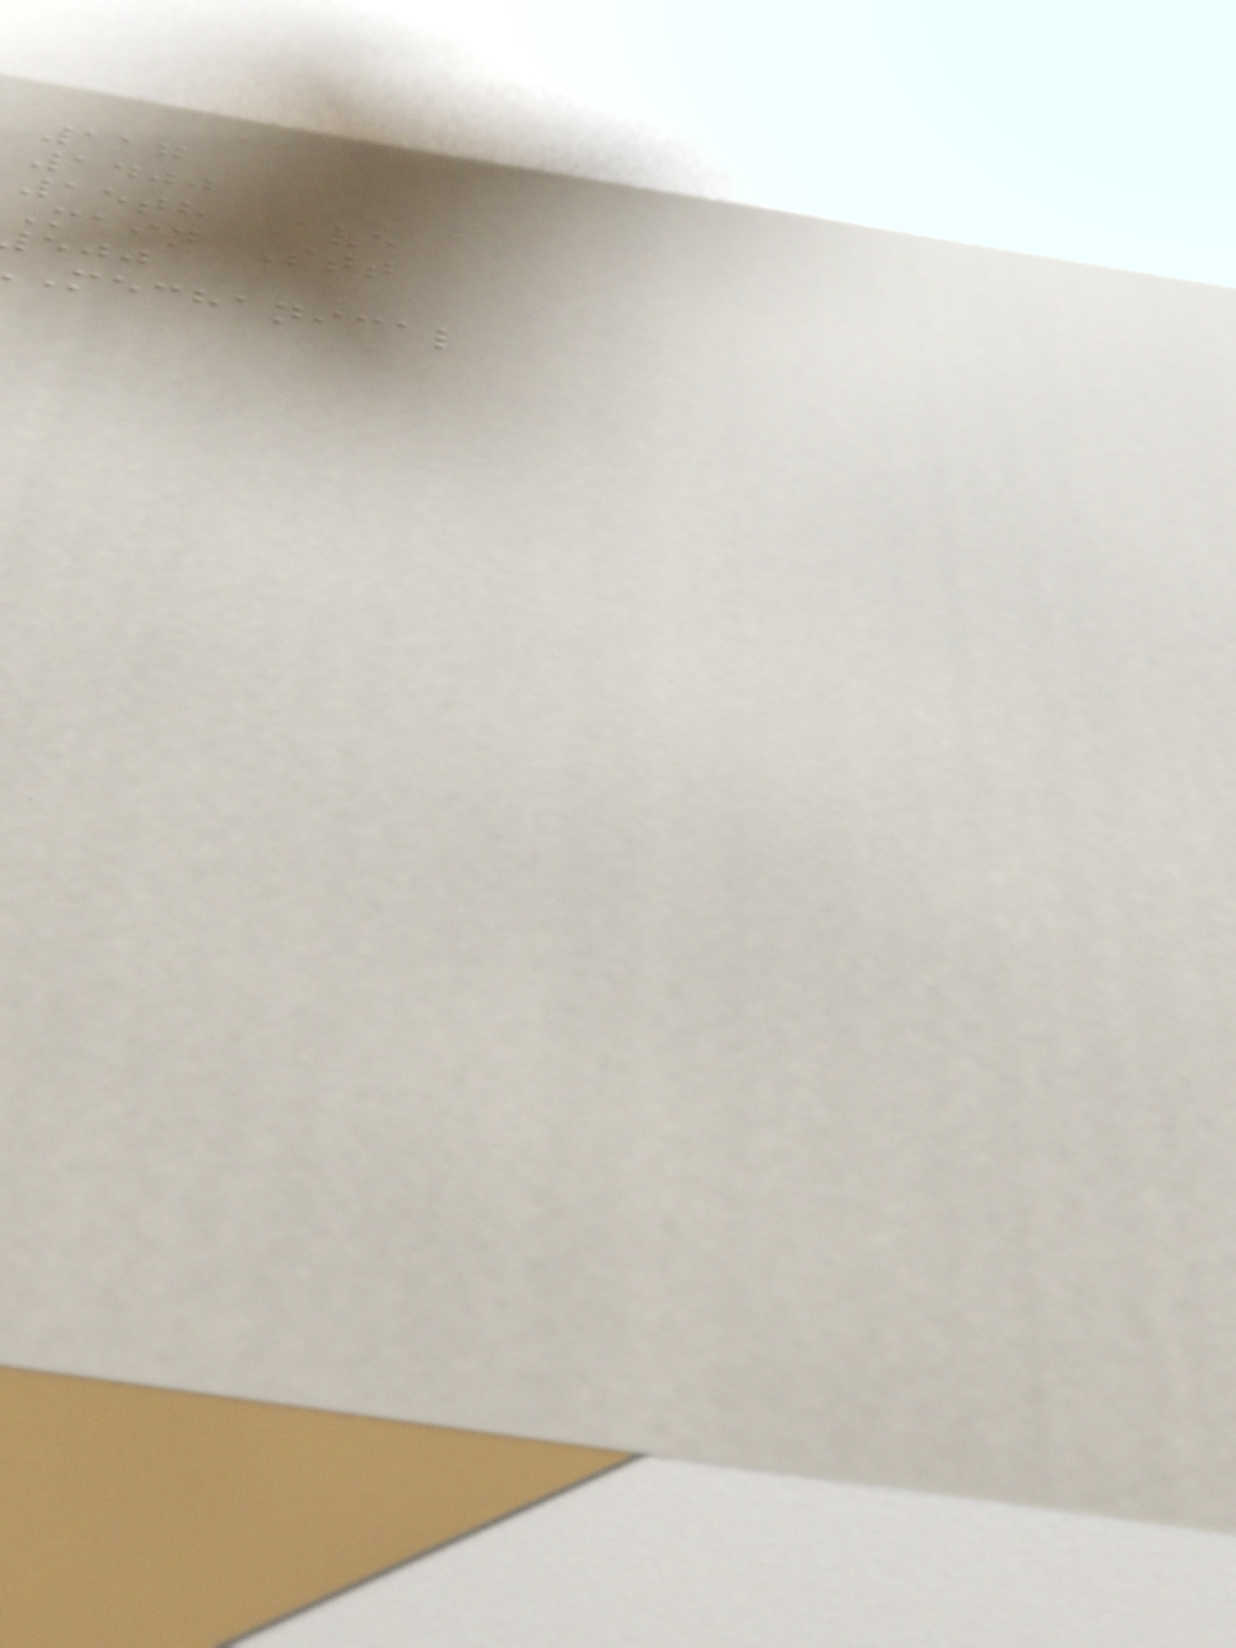117
1400
15th Ave
Main Stt
mechanical
